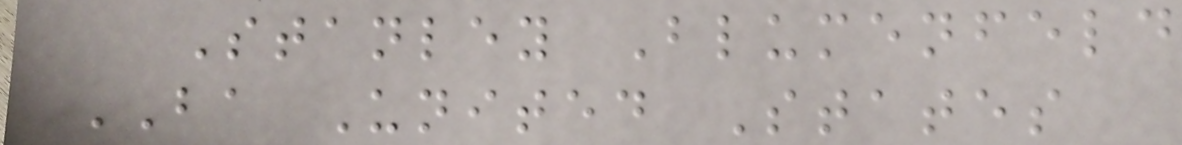Stanley Blumenfeld
BA United States
